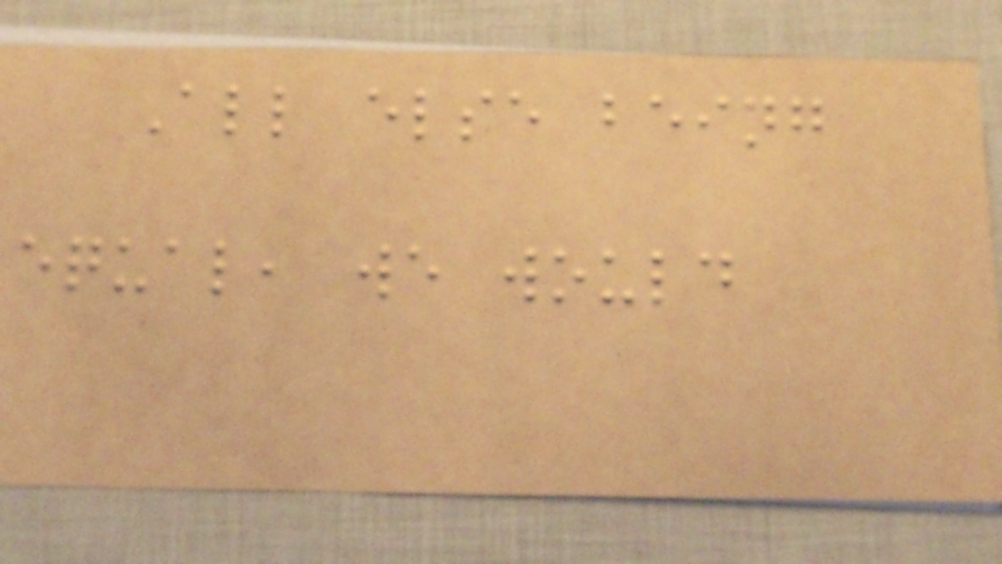All else being
equal, we would
